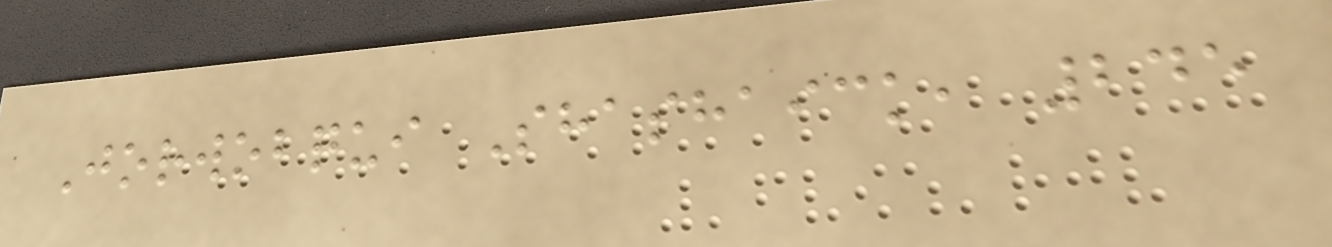Jorwobqui Shashaick, 245
